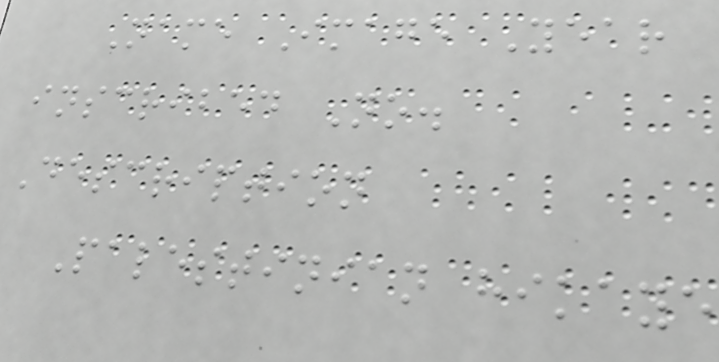Name Image Year
inscribed No.
Description
Palestinian hikaye
